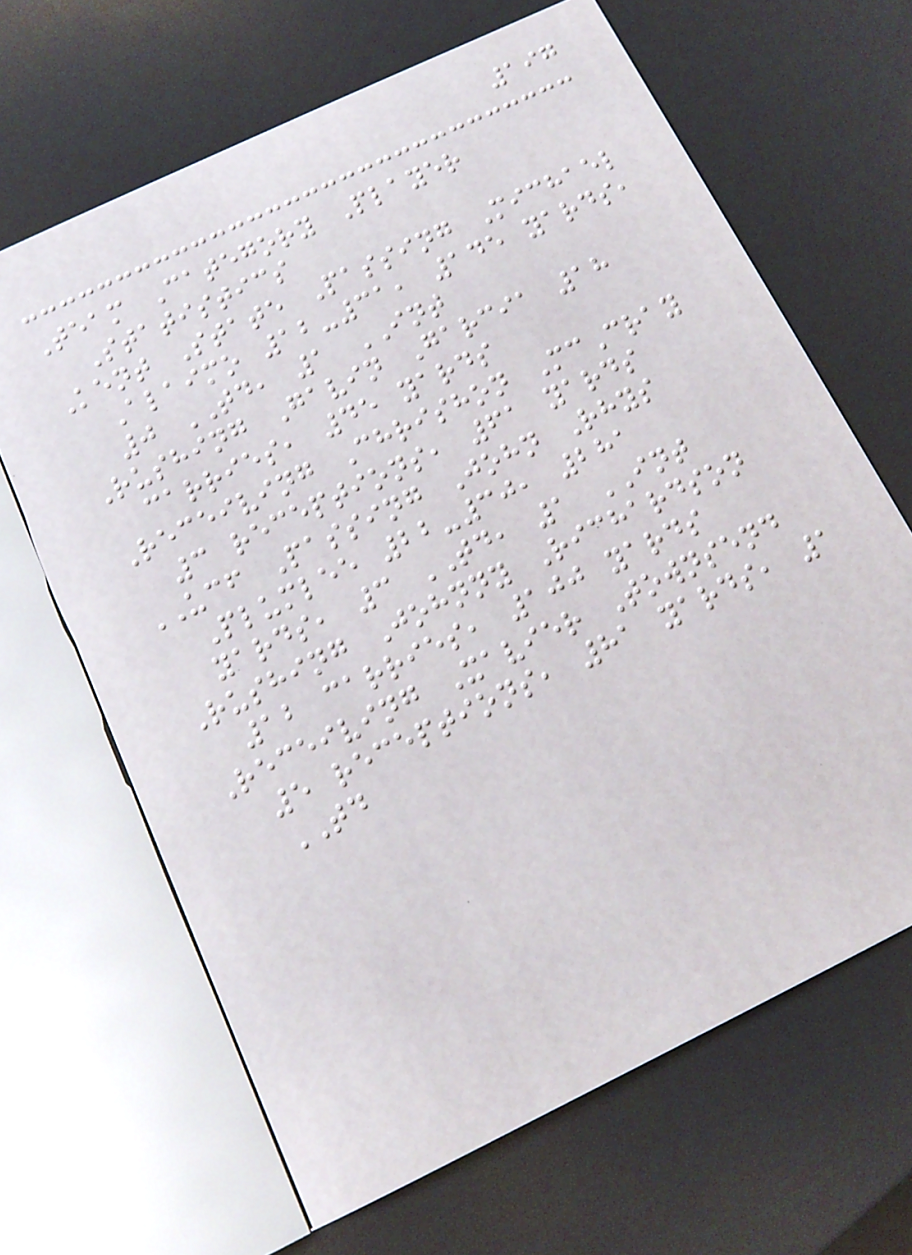197
Team Category Player
Statistics
Kent State Passing Michael
Alaimo 12-31, 145 yards,
0 TD, 1 INT
Rushing Gavin Garcia 18
carries, 45 yards
Receiving Chrishon McCray
3 receptions, 61 yards
UCF Passing John Rhys
Plumlee 22-30, 281
yards, 3 TD, 1 INT
Rushing Johnny Richardson
12 carries, 100 yards
Receiving Xavier Townsend
5 receptions, 81 yards, 1
TD
